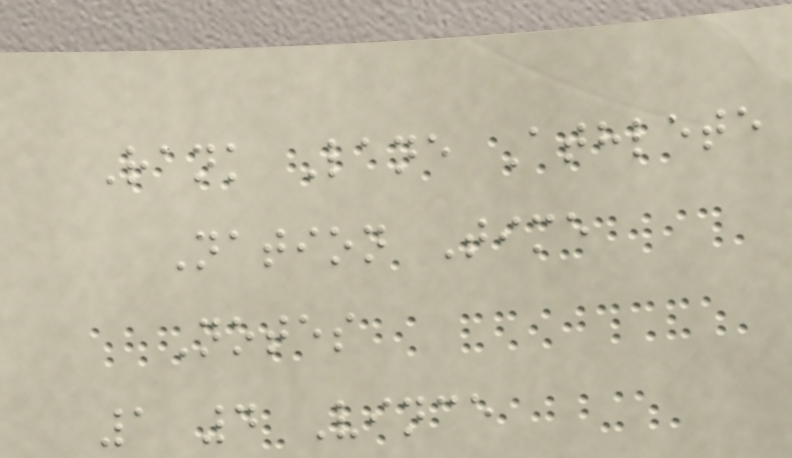Rank Lane Athlete
Nation Time
Notes
1 4 Vince
